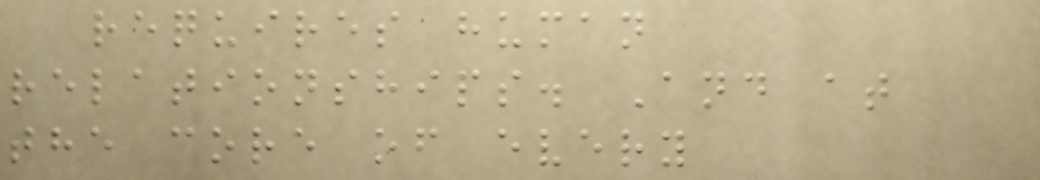requires human
relationships. And at
the core of every
